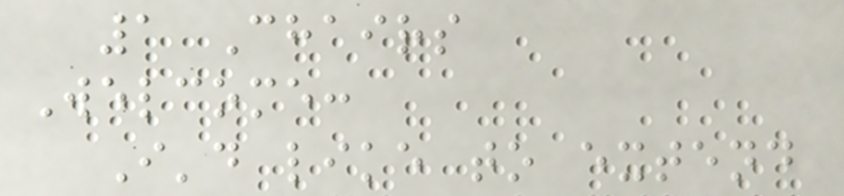1 Chairs
Welcome:
I'd like to extend
